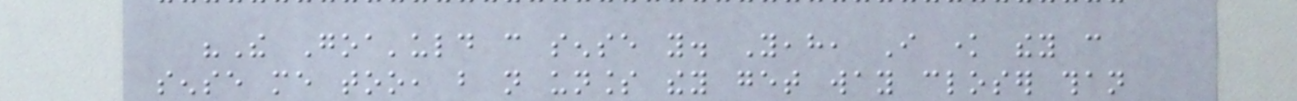"The Goa'uld can sense you. Yeah, I know they can
sense me too, but not unless they get way closer than
